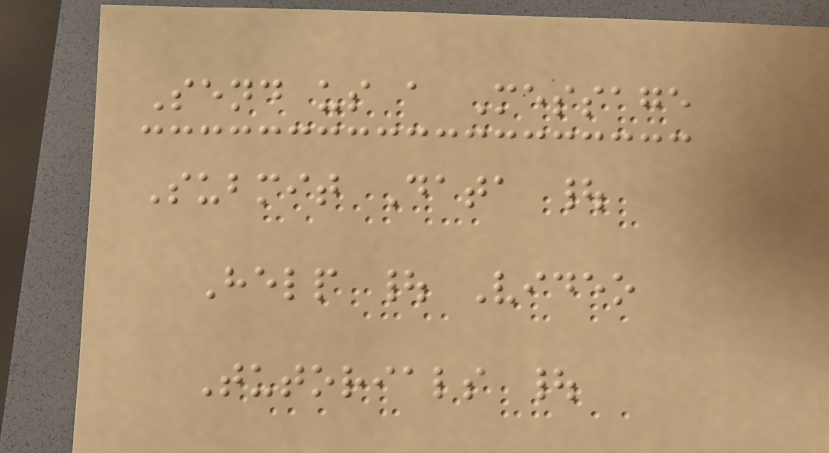Send us a Message
Submit Data |
Help | Video
Tutorials |
